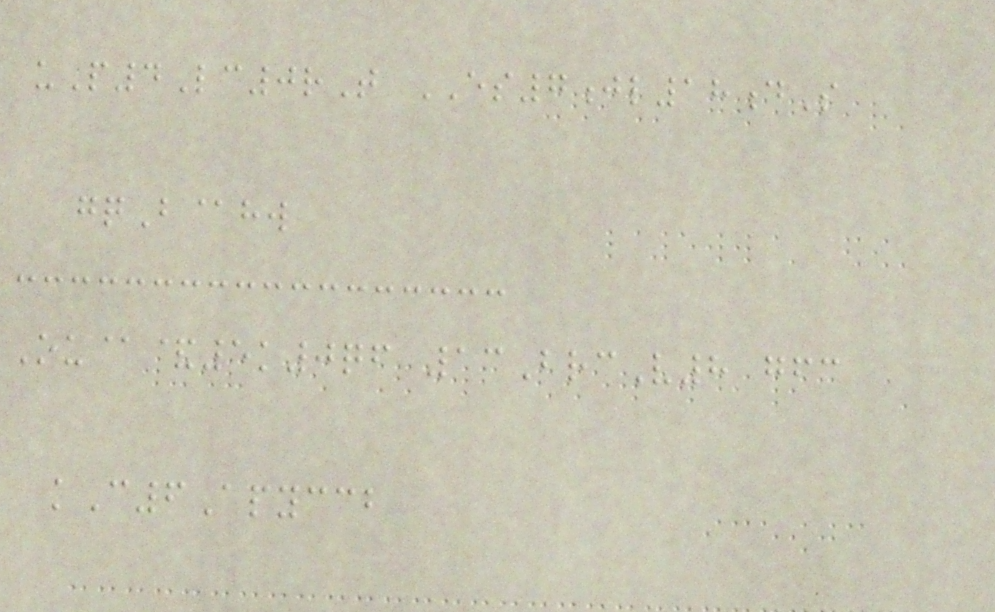uP4Lc0rT ES7jl18dS
gqB@hw
Ou@&5k0qf 13BrcV8 gfc
kC6Apyccb
